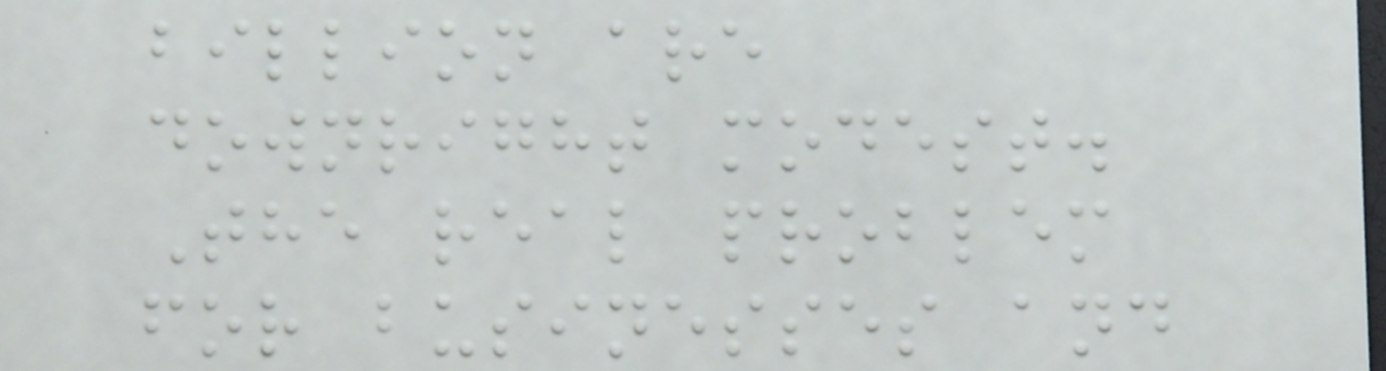billion are
downright modest.
The real problem
for businesses and
